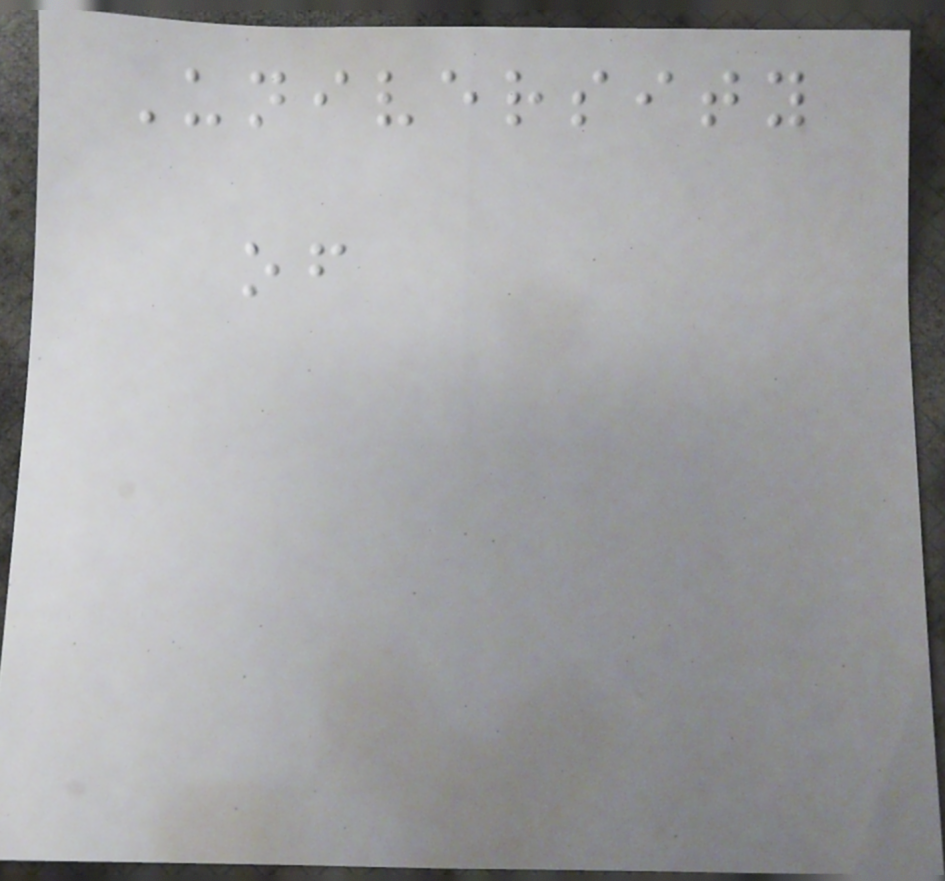University
of
